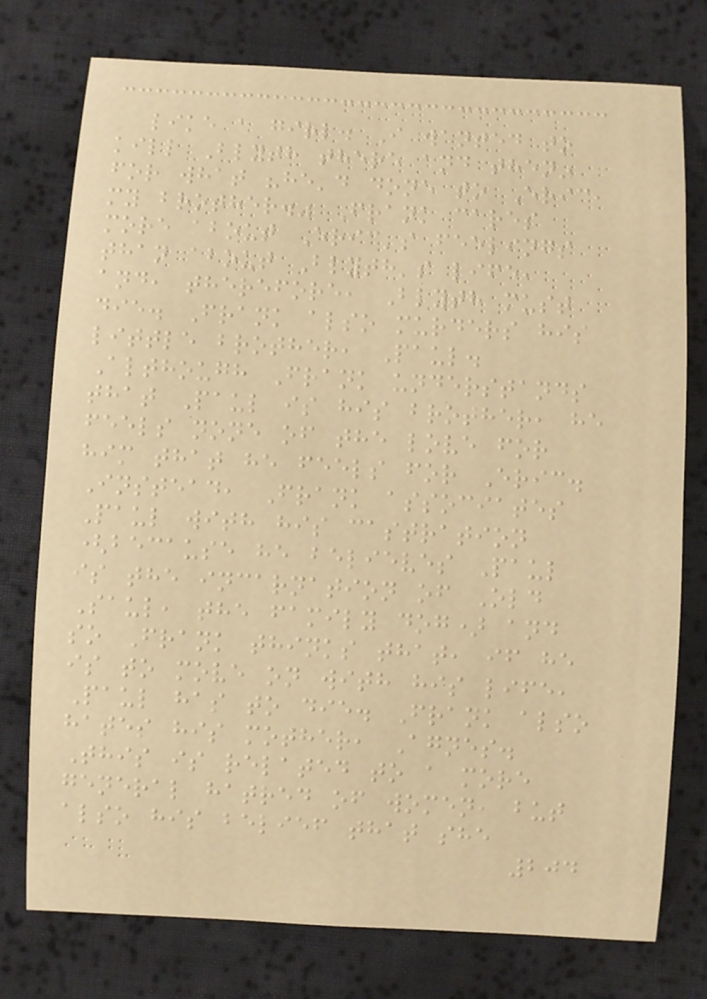like a girl. I wanted to
kill Blyth there and then"
for what "he'd done to Eric,
my brother." Frank cares
more about Eric's feelings
than about Blyth's life,
and, therefore, Blyth must
die. Frank also murders his
little brother, Paul.
Although Frank understands
that Paul is his brother, he
feels none of the love for
him that he feels for Eric.
Instead, Frank associates
Paul with his castration
(because he believes Paul
is the incarnation of Old
Saul, the family dog) and
so Frank thinks that, if he
is to move on with his life,
Paul has to die. Frank also
hates his mother, Agnes.
This is related to a more
general hatred of women, but
also his belief that she
204
